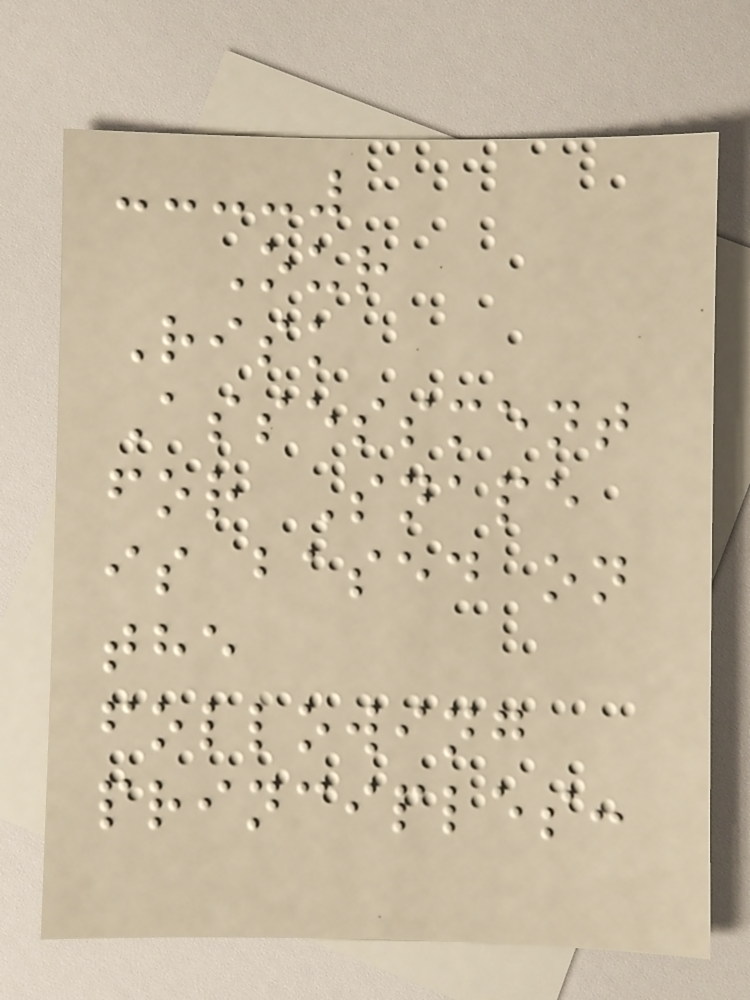Our
Risk
Assessment
for Snape
is based on
the
following
principles:
